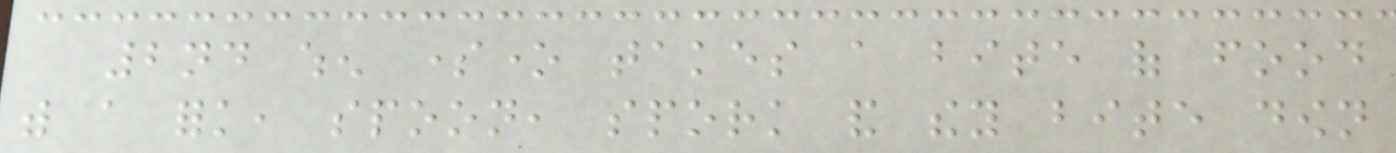2nd when someone takes a bite of food
with a fork, spoon, spork and they bite down
